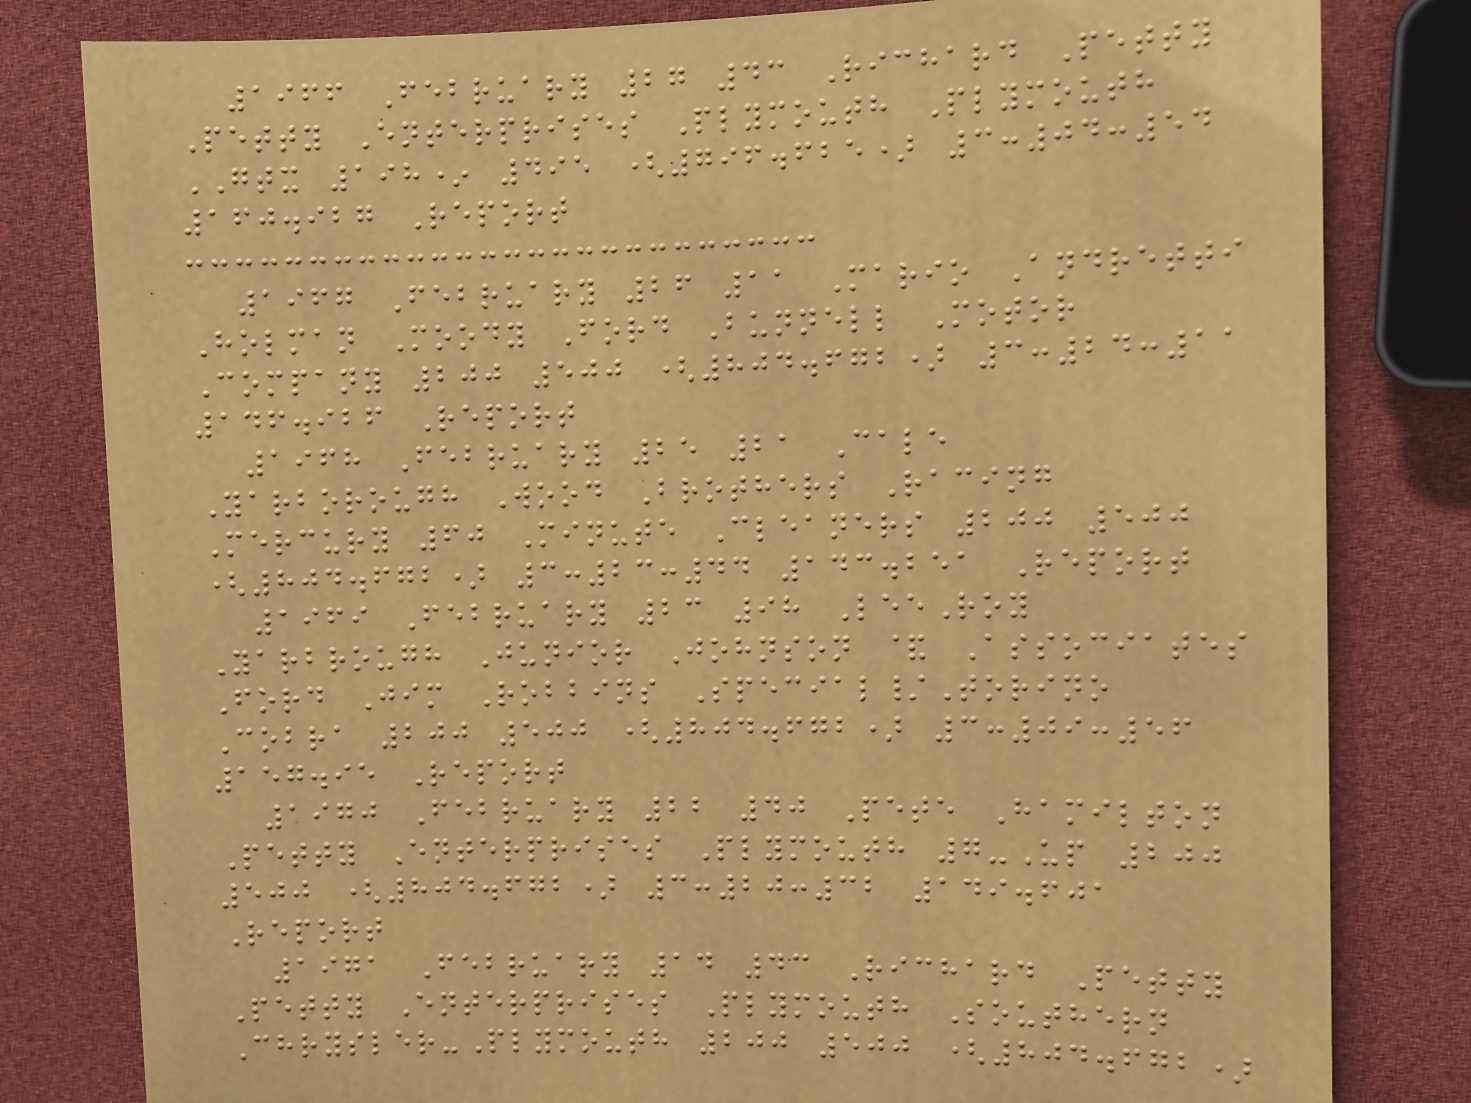1966 February 27 43 Richard Petty
Petty Enterprises Plymouth Plymouth
GTX 198* 495 (796.625) 3:04:54
160.927 Report
1967 February 26 11 Mario Andretti
Holman Moody Ford Bunnell Motor
Company 200 500 (804.672) 3:24:11
146.926 Report
1968 February 25 21 Cale
Yarborough Wood Brothers Racing
Mercury 60 Minute Cleaners 200 500
(804.672) 3:23:44 143.251 Report
1969 February 23 98 LeeRoy
Yarbrough Junior Johnson & Associates
Ford Jim Robbins Special/Torino
Cobra 200 500 (804.672) 3:09:56
157.95 Report
1970 February 22 40 Pete Hamilton
Petty Enterprises Plymouth 7-Up 200
500 (804.672) 3:20:32 149.601
Report
1971 February 14 43 Richard Petty
Petty Enterprises Plymouth Southern
Chrysler-Plymouth 200 500 (804.672)
